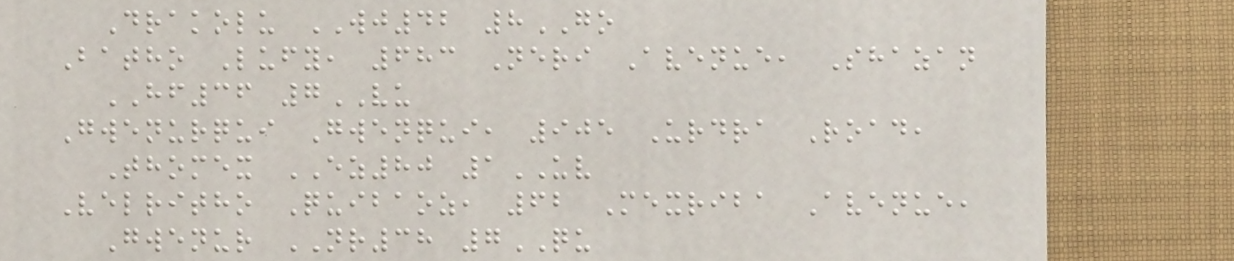Drakolu WJ42 8GO
Batho Lufy, 683 Neri Avenue, Shazan
HF36 7VU
Gwenurqui Gwenqui, 905 Urdra Road,
Thomex EZ80 1UV
Velritho Quibaoz, 62 Mexriba Avenue,
Gwenur NR38 7QU
